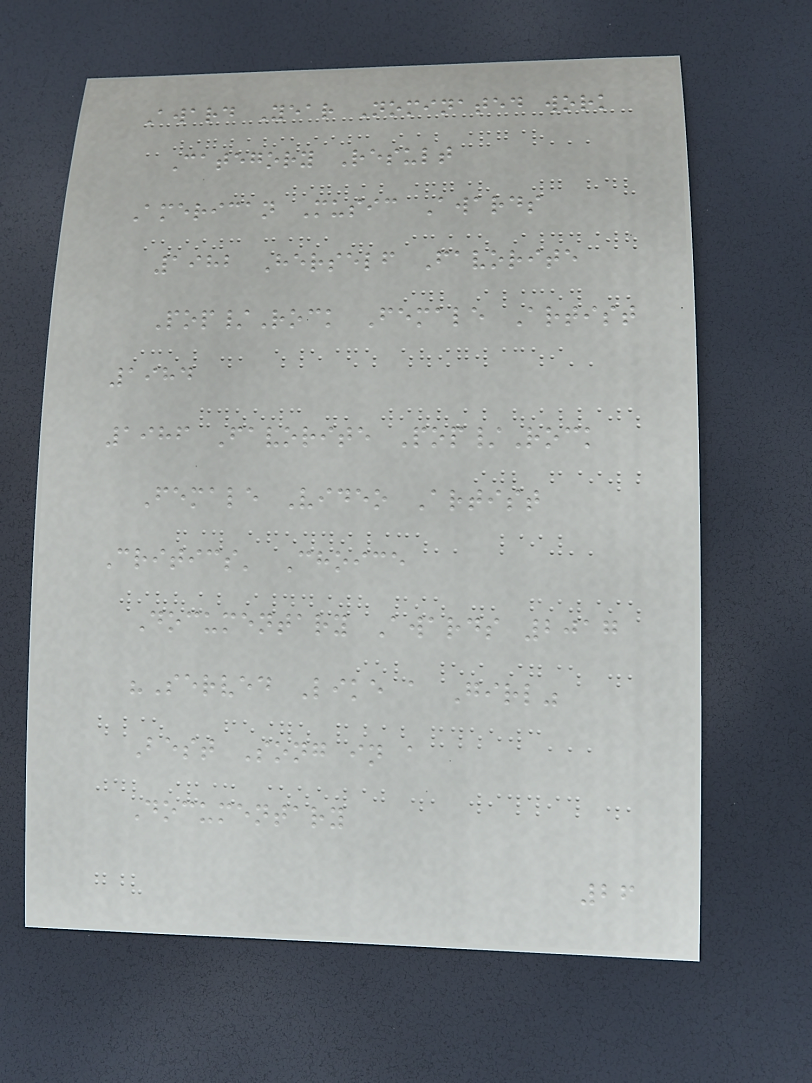Award Year Nominated work
Category Result
American Music Awards
1982 Herself Favorite
Pop/Rock Female Artist
1984
1986 Favorite Pop/Rock
Female Video Artist
Critics' Choice
Documentary Awards 2017
"Served Like a Girl"
Best Song in a
Documentary
26
